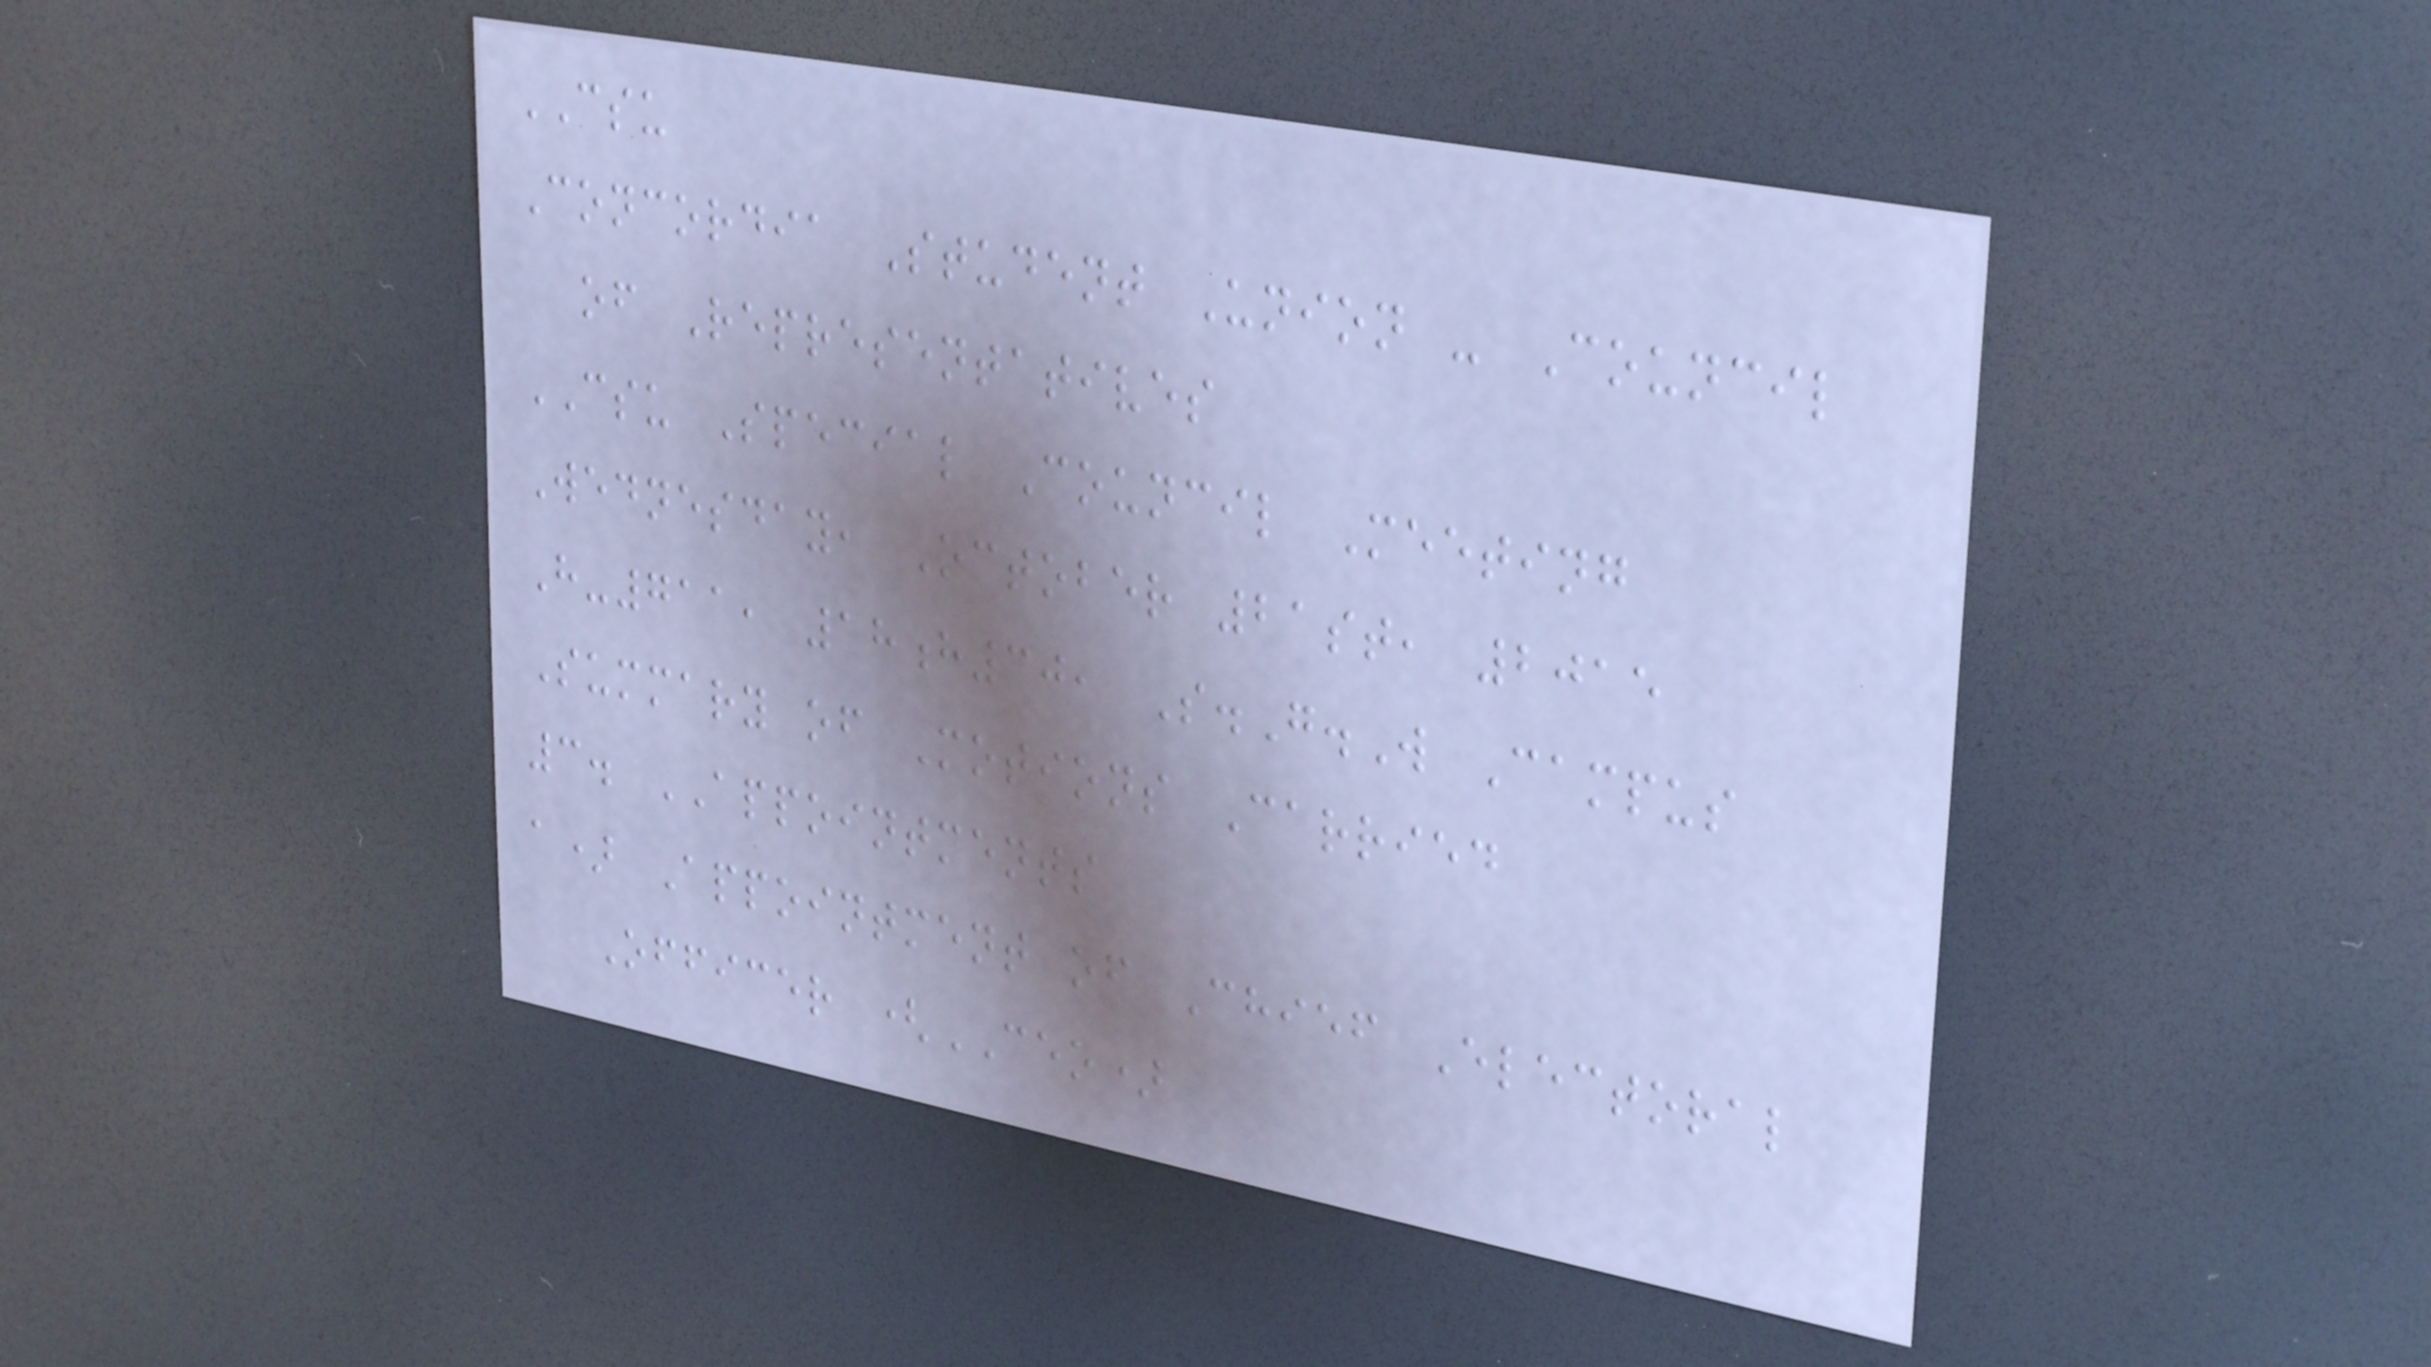CSU
Concordia Student Union - Council
of Representatives
CSU Special Council Meeting
Wednesday, October 21st, 2015
H-711, 18h30, S.G.W Campus
Summary of Motions Carried
3. APPOINTMENTS
a) Appointment of Chief Electoral
Officer (CEO)
